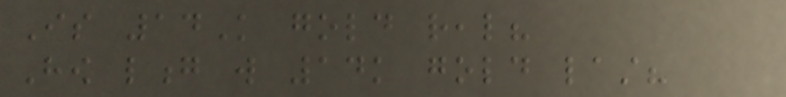Is 14K gold real?
How long will 14k gold last?
